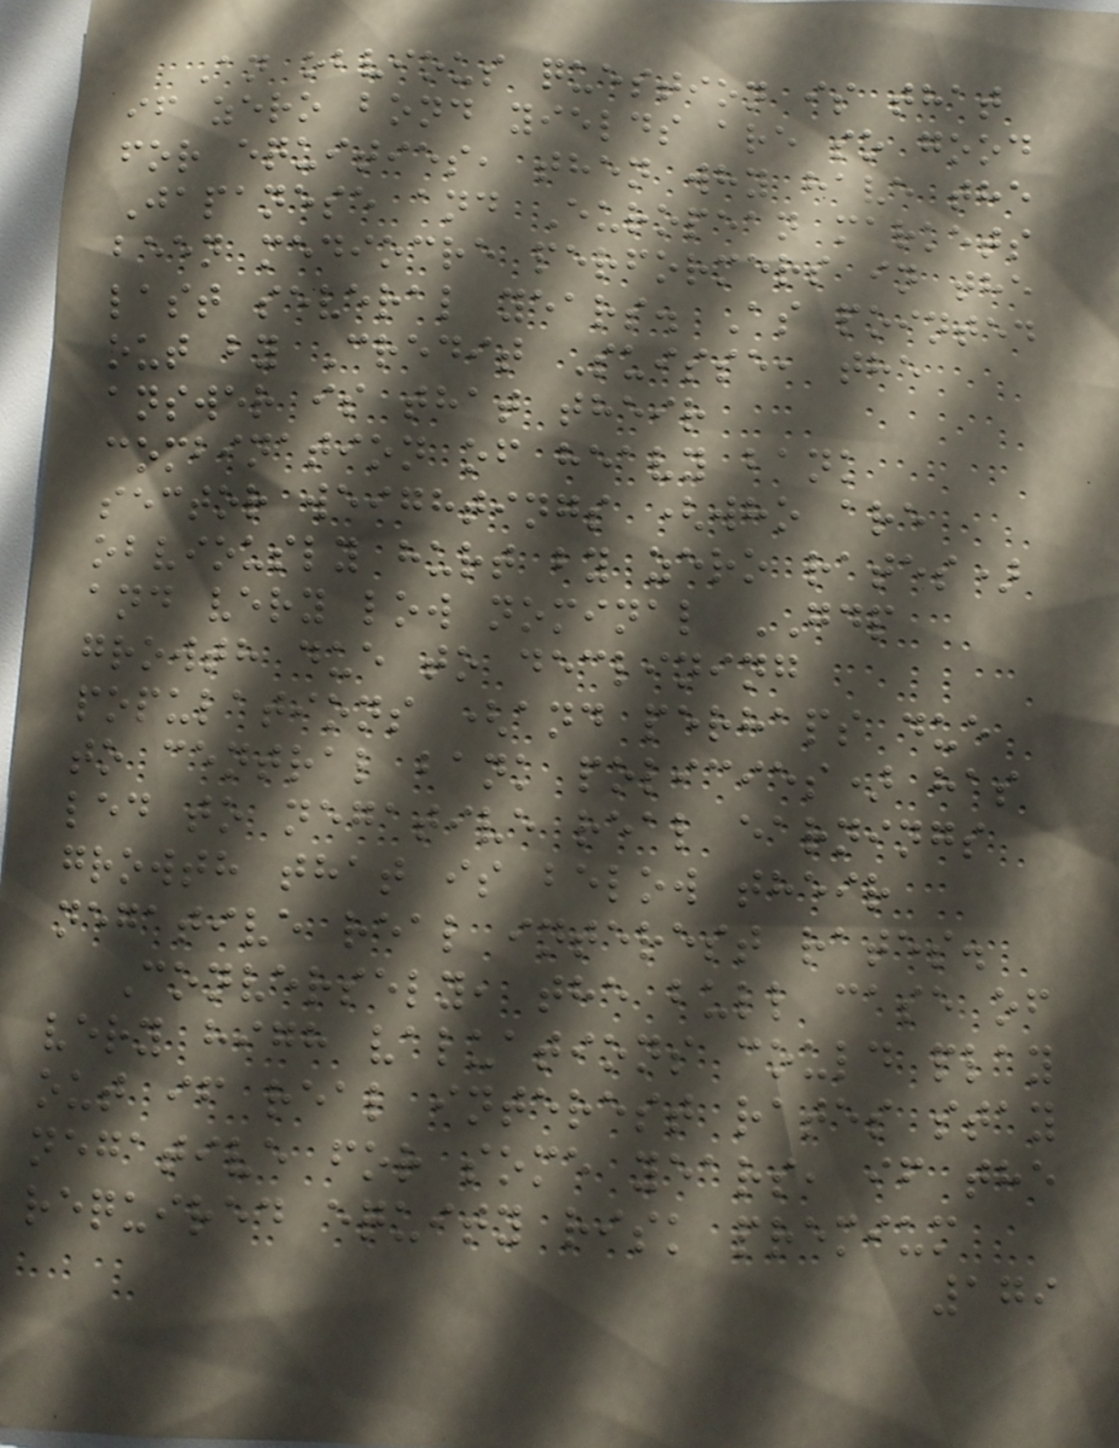An obvious question is that
if zero bond yields are so good
for equities, then why have the
Japanese and European markets
been mediocre performers in the
last several years. As pointed
out by Credit Suisse, the
answer is that their
combination of heavy bank
sector weightings (who are
obviously hurt by zero rates)
and very low nominal GDP
growth due to declining
populations (and perhaps due
to central bank policies) has
led to negative real earnings
growth that is below their
negative real interest rates.
Conversely, the bull case of
very high valuations could play
out if real interest rates stay
negative for some years, if the
required equity risk premium
179
